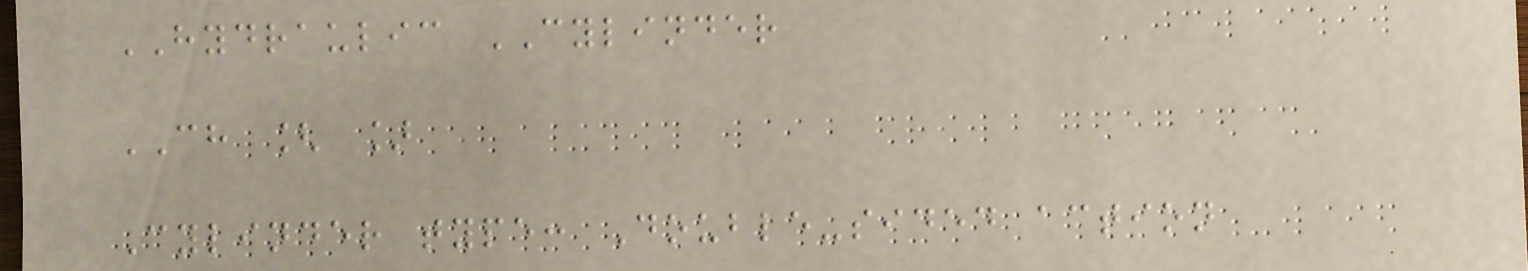HYDRAULIC CYLINDER
CH [ ]
Cylinder type: Double-sided action
